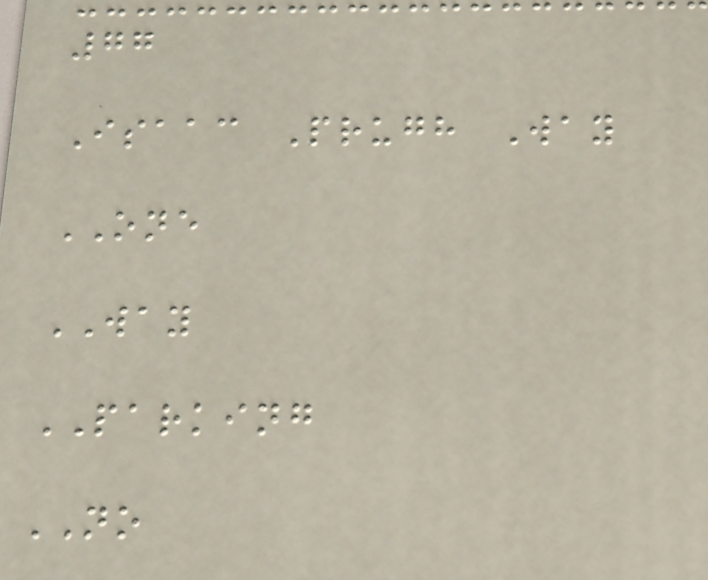77
Isaac Prugh Way
ONE
WAY
PARKING
NO
